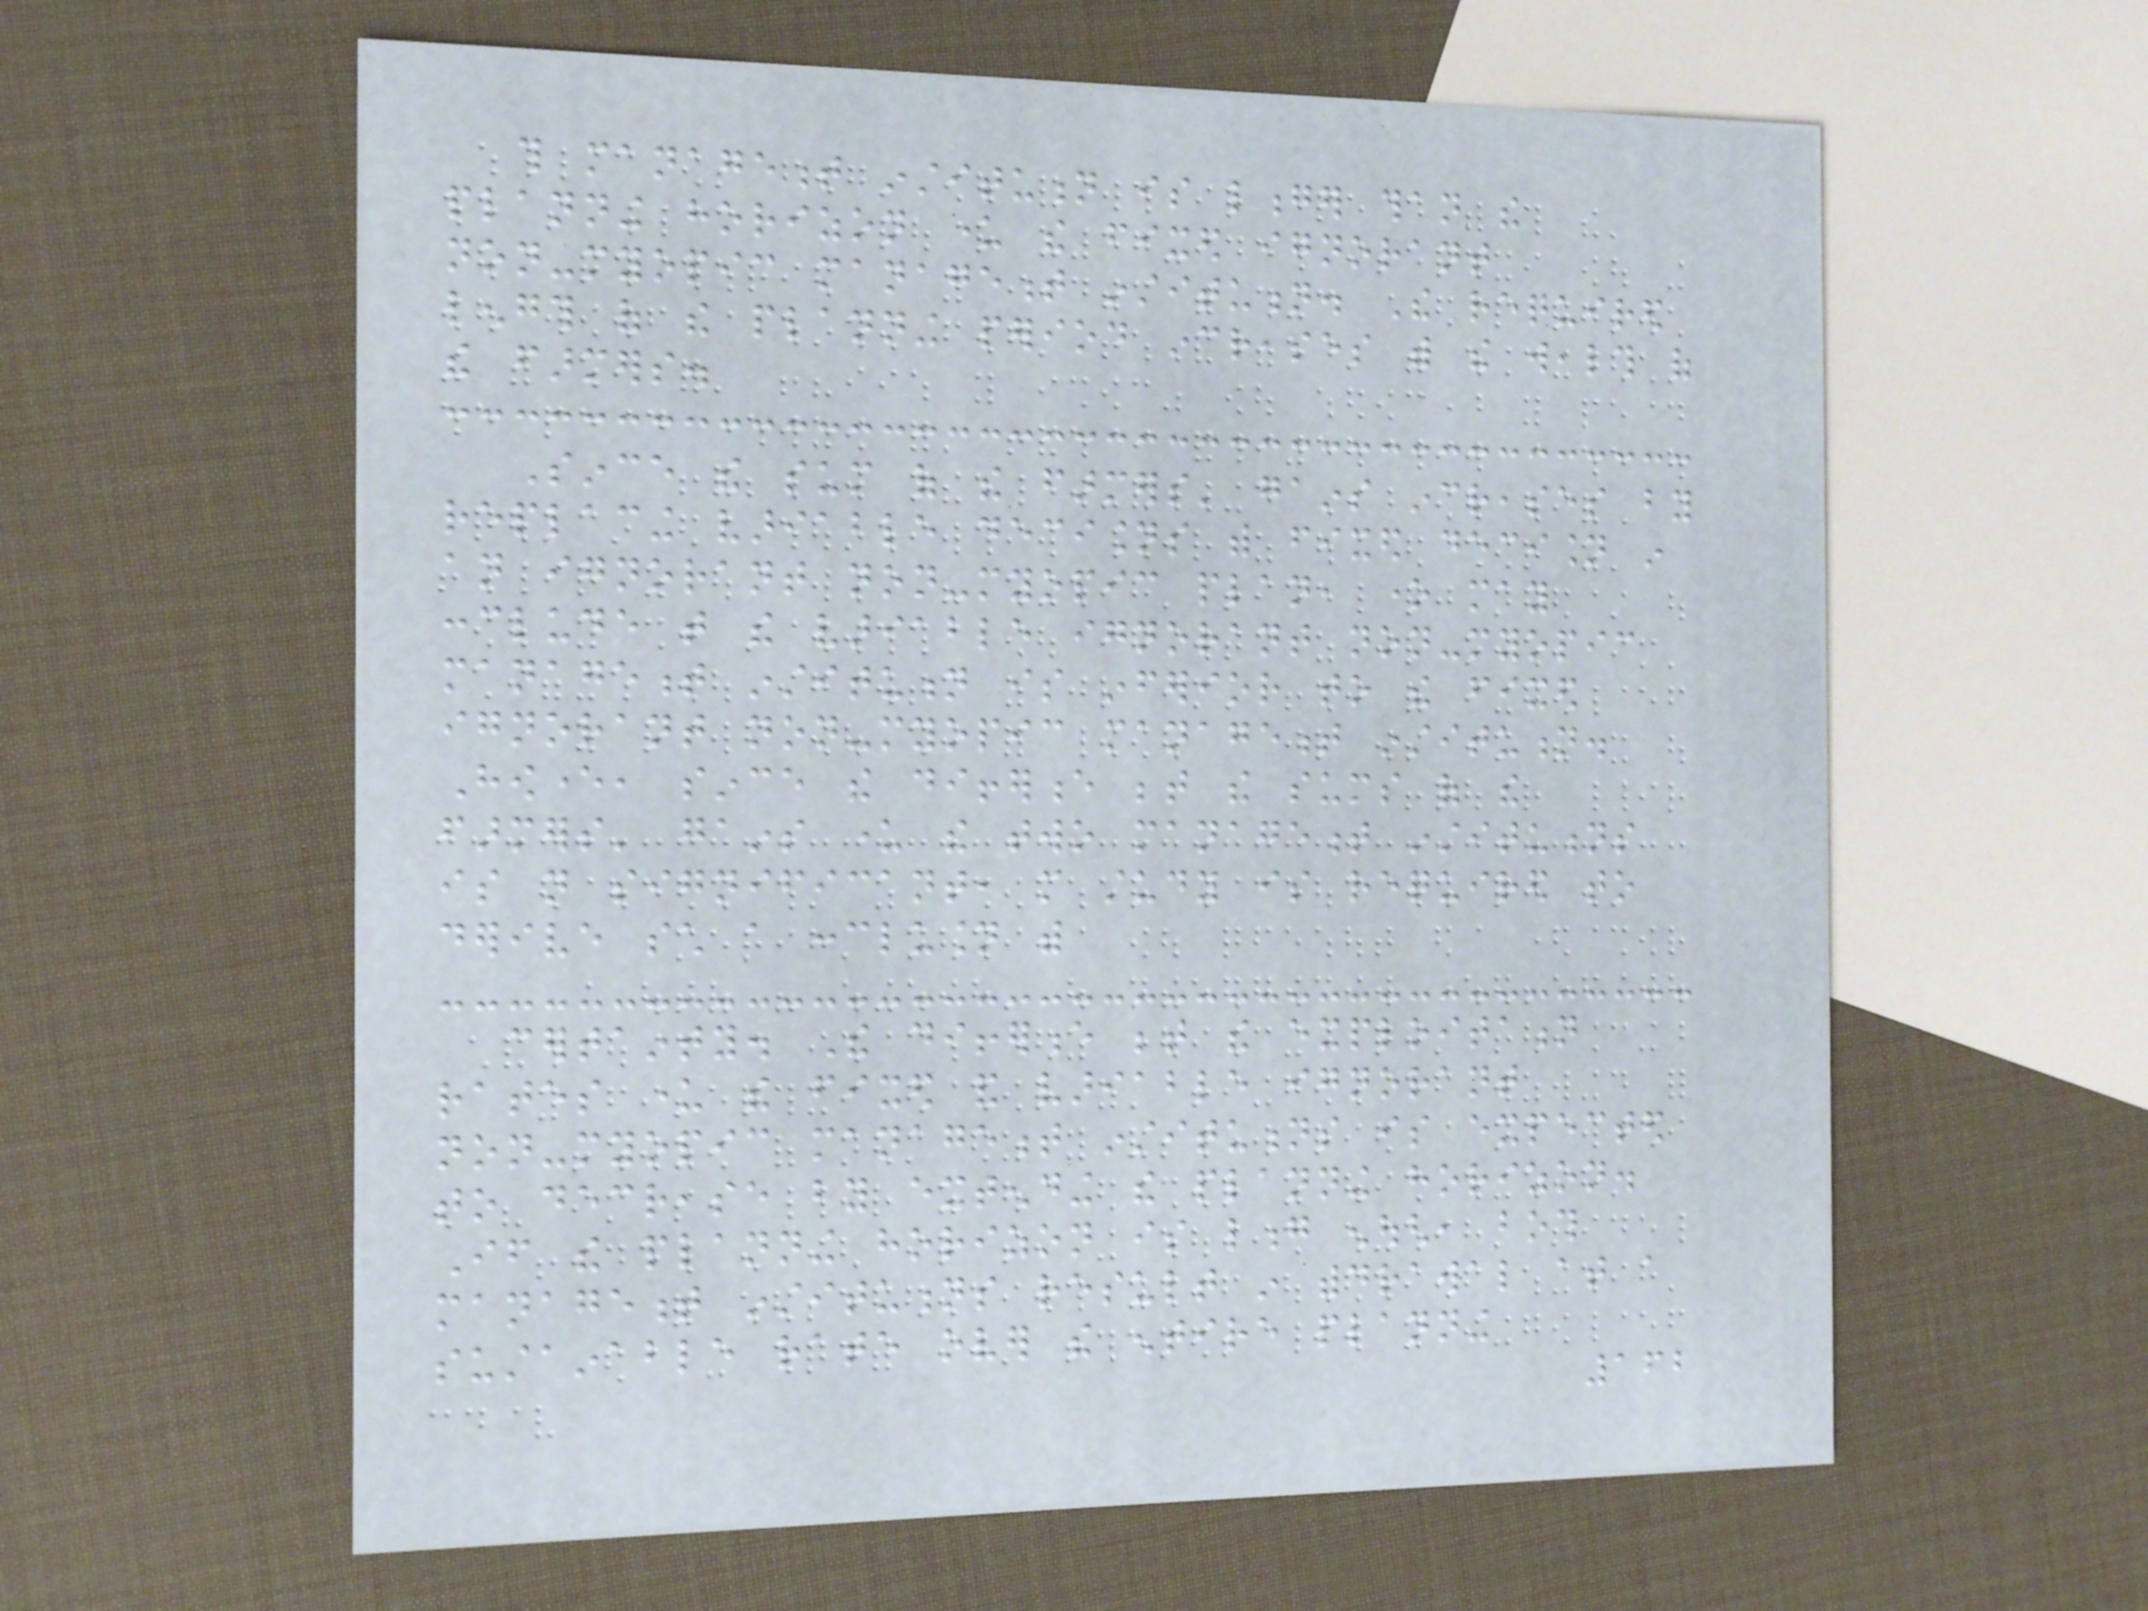this management institution is longer than the
planning horizon under the fixed ignorant
non-myopic management institution. The required
length of the planning period increases with the wealth of
the farmers.
Since the sum of the farmers' gains increases by
replacing variable decisions with fixed decision in
an ignorant non-myopic plan, one may
conclude that the variable ignorant non-myopic
management institution is inferior to the fixed
ignorant non-myopic management institution.
However, since the difference between the sums of the
farmers' gains under the two management institutions
is not significant, more study is required to
derive such a conclusion with
certainty. The difference between the exploitation
rates under the fixed and variable ignorant
non-myopic management institutions is expected
to decrease by extending the planning horizon.
If the planning horizon is long enough, both
management institutions result in withdrawal at a
sustainable rate over the entire planning
162
